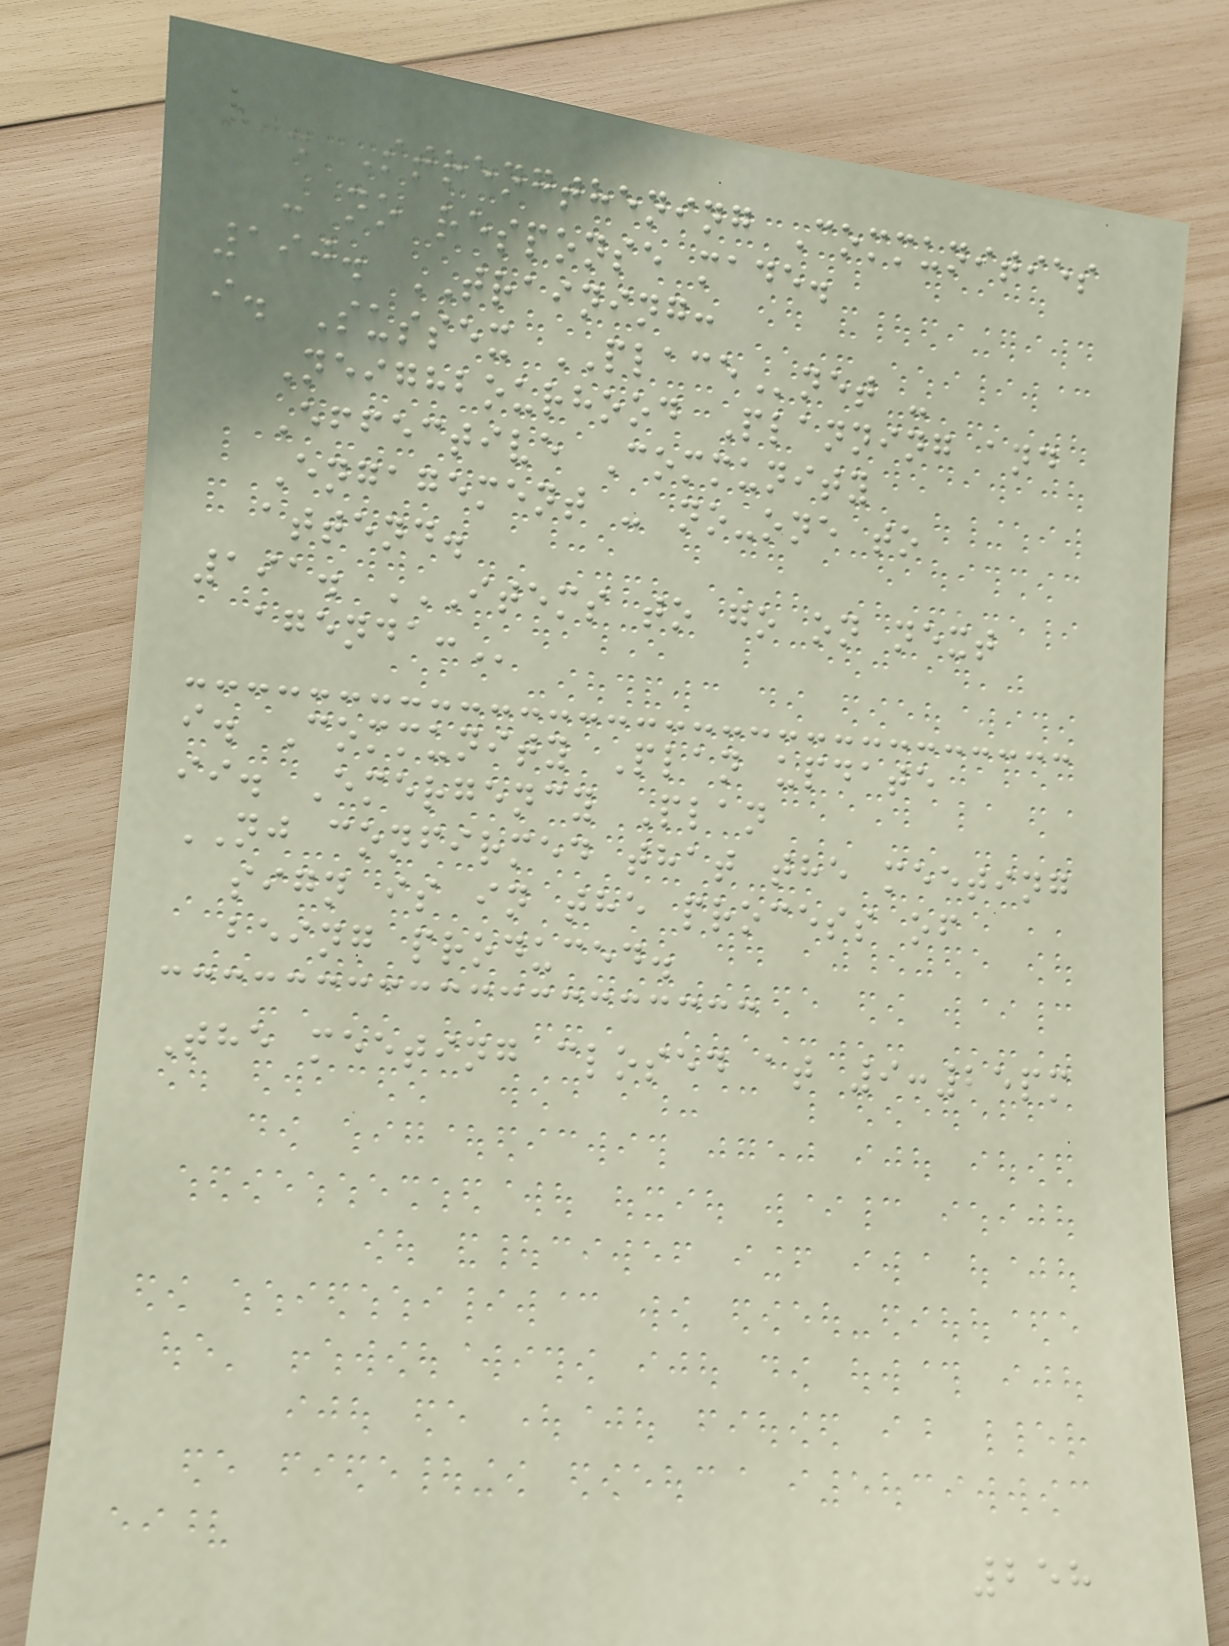ii. Strengthening Communities
- no response made.
190. TRAINING:
i. Sussex PLACEnet -
Neighbourhood Planning and
Effective Community
Engagement - no-one to
attend.
191. ITEMS TO GO ON NEXT
AGENDA:
i. Community Plan update
ii. Emergency Plan
NJ confirmed that the meeting
sign is in the process of
being produced.
The meeting closed at 9:25pm
258
